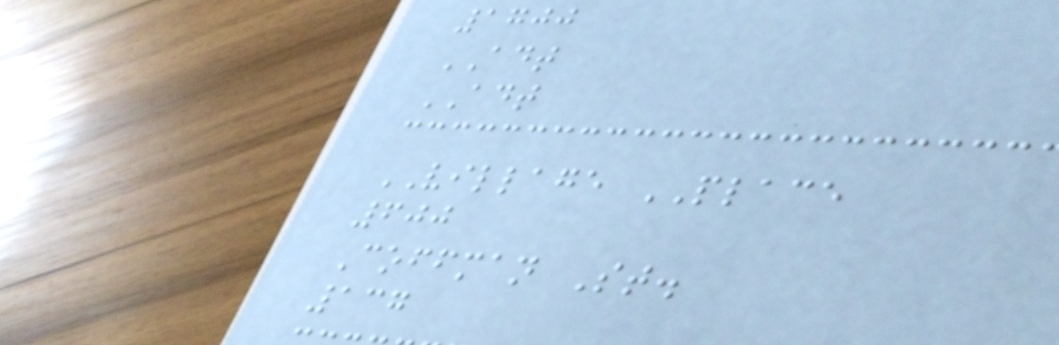1700
ADT
ADT
VILLAGE PLACE
600
Coffman St.
137
